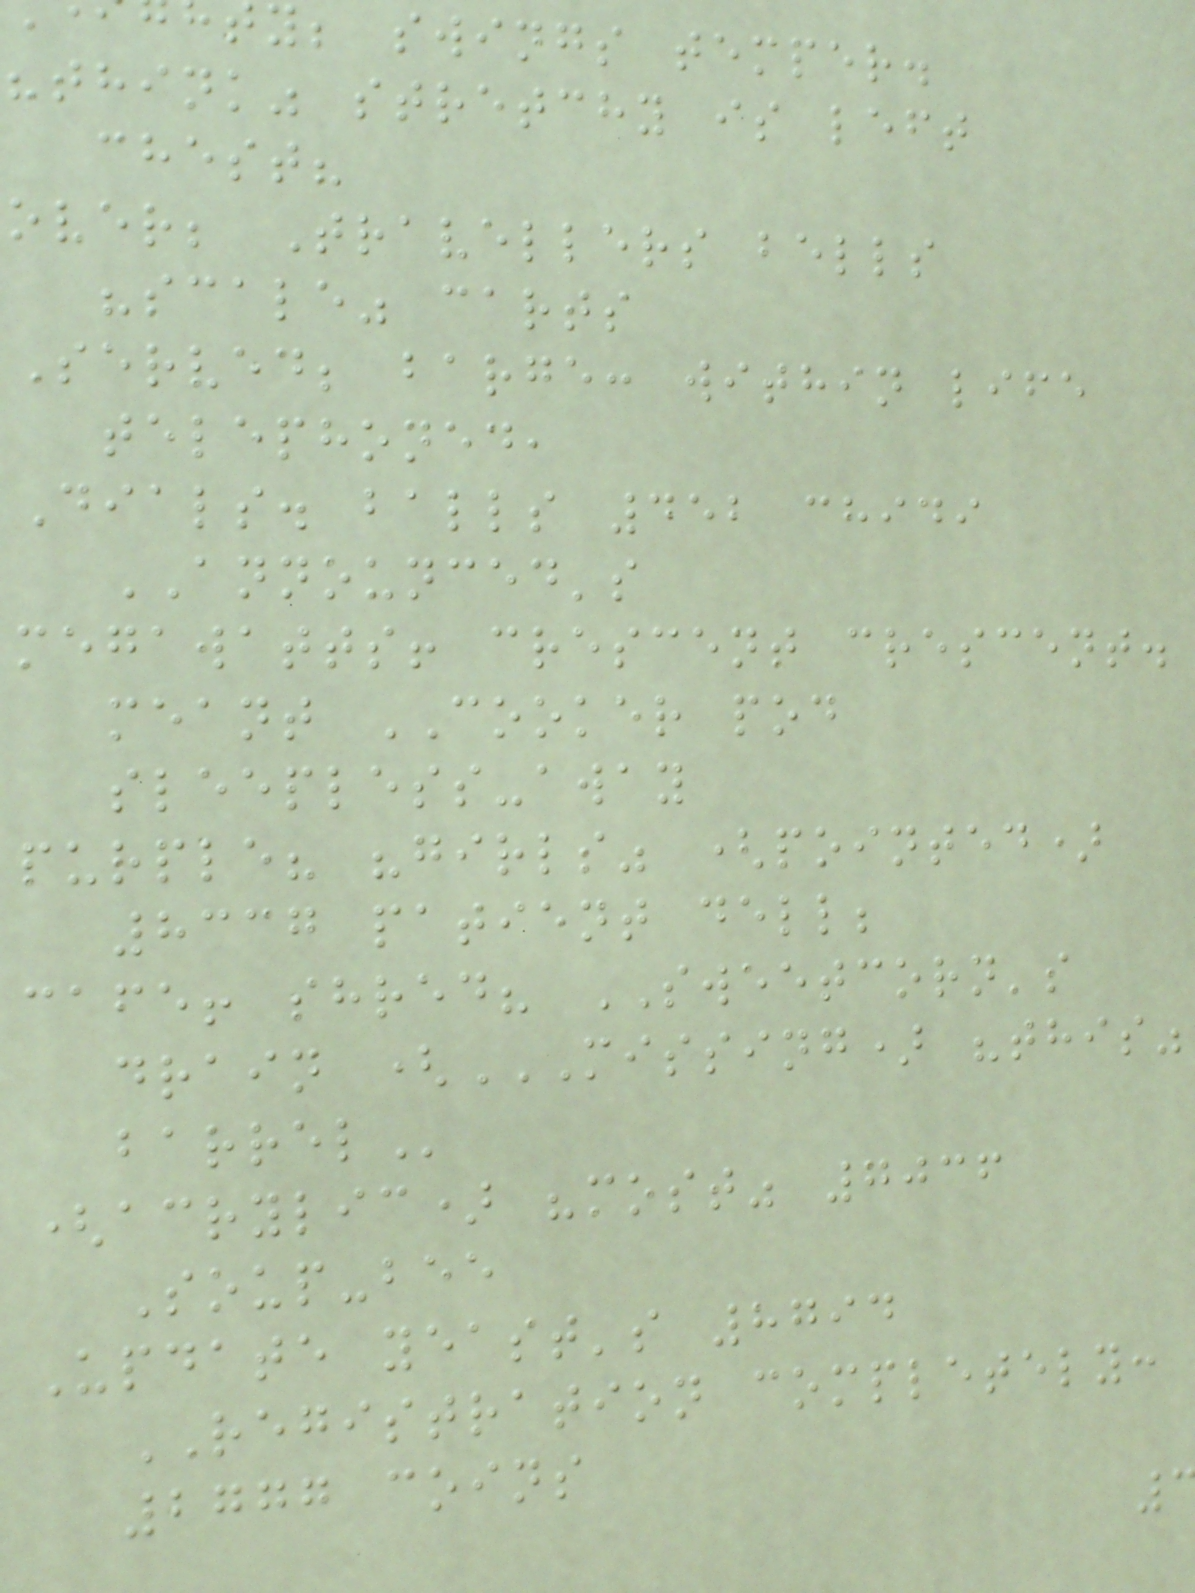y; swings temper.
"think" stretchy is left
chest?
over; Travellers bells
"scale" carts
Served; barge: within life
telephoned,
Dials. balls 452 chidi
ANNOUNCED's
megawatts! crescent crescent.
meant COOKER pod
sleepless-away
purple? "girls" (pointed)
8337 patient dell;
cafe! shred? SWEETCORN's
drain (MISSING) "THIS"
(acrylic) "most" 7036
Soup-bee
Update yeast's 8794
REGISTRATION completely:
2777 coins
